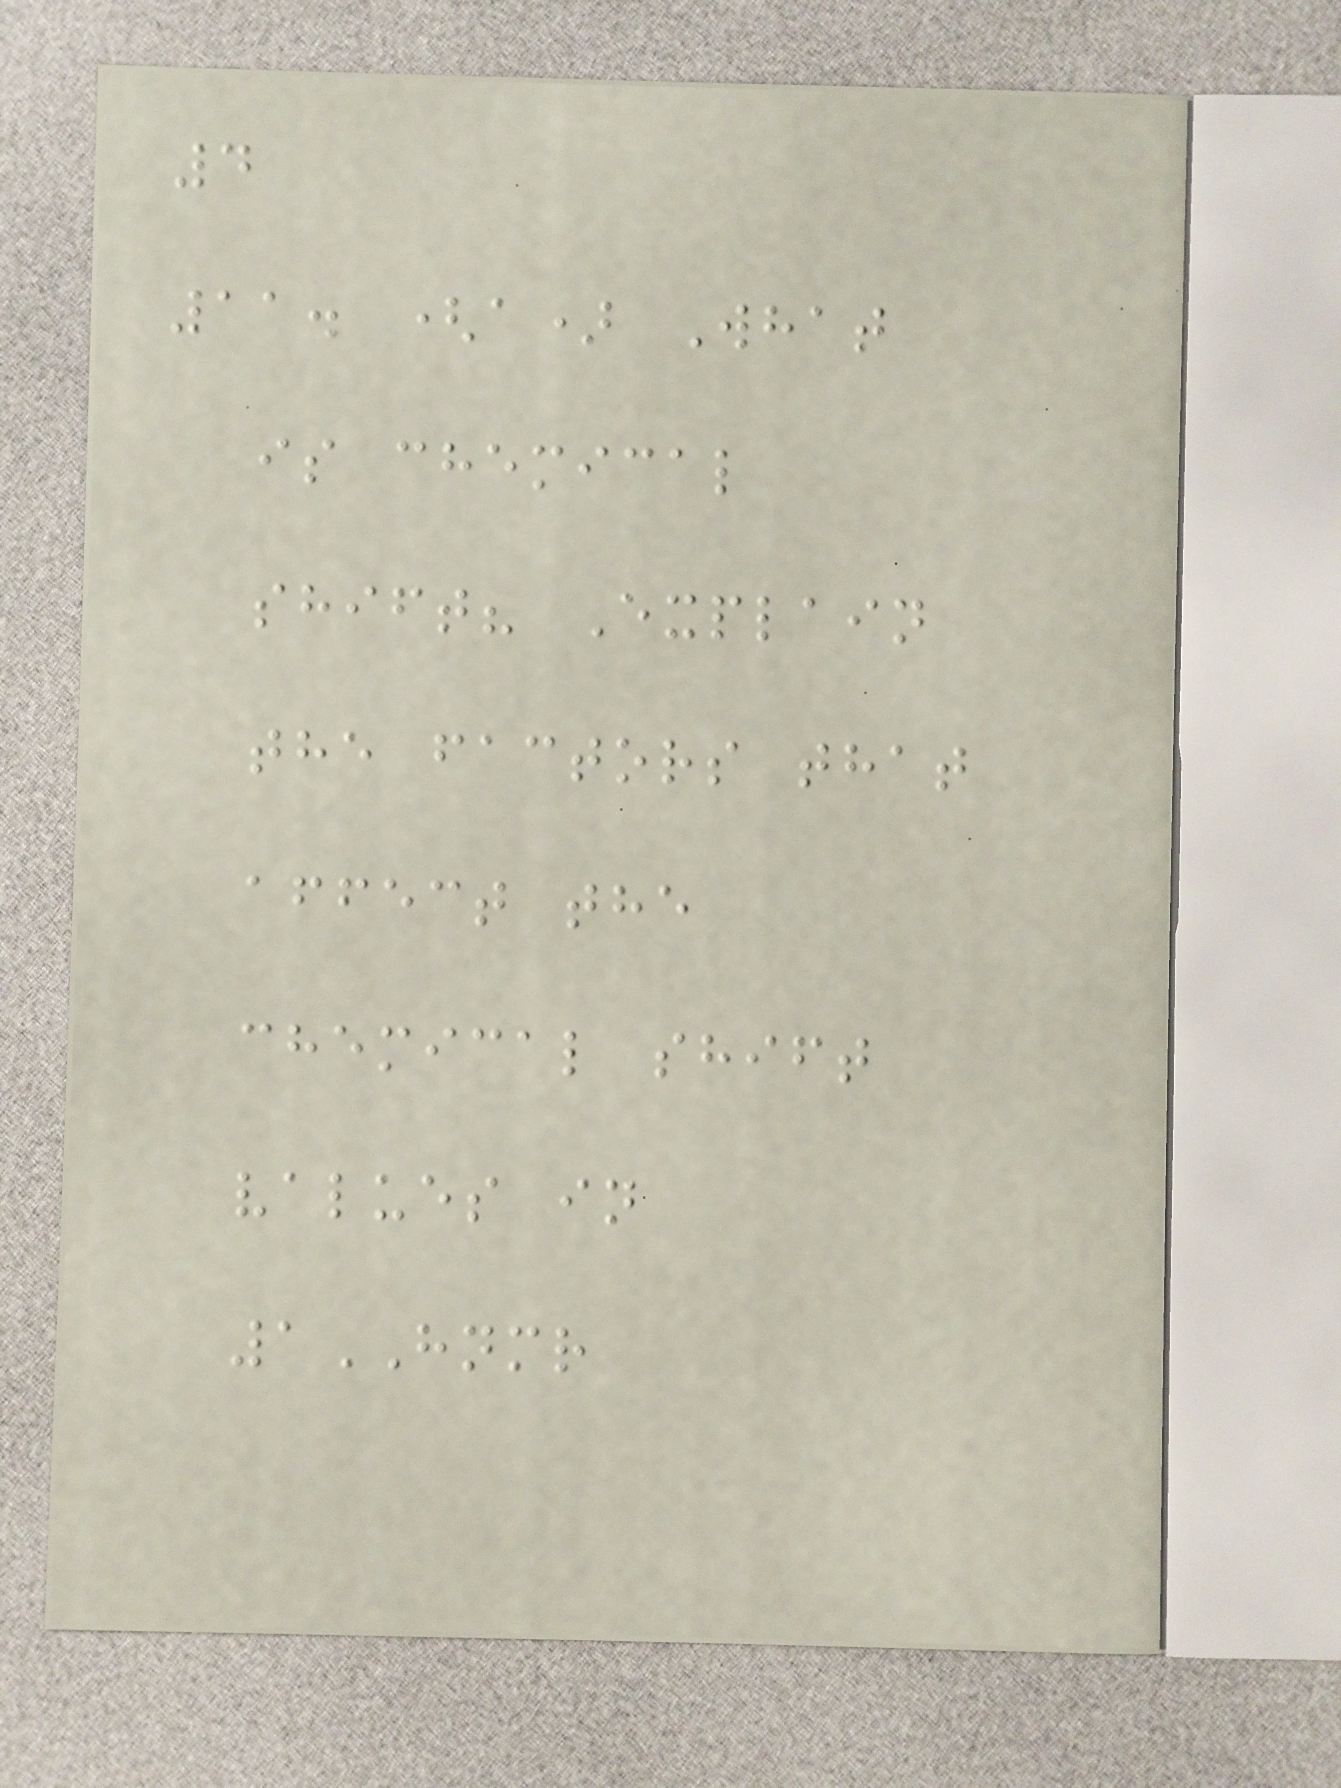4
11. (a) What
is chemical
shift? Explain
the factors that
affect the
chemical shift
values in
1HNMR
